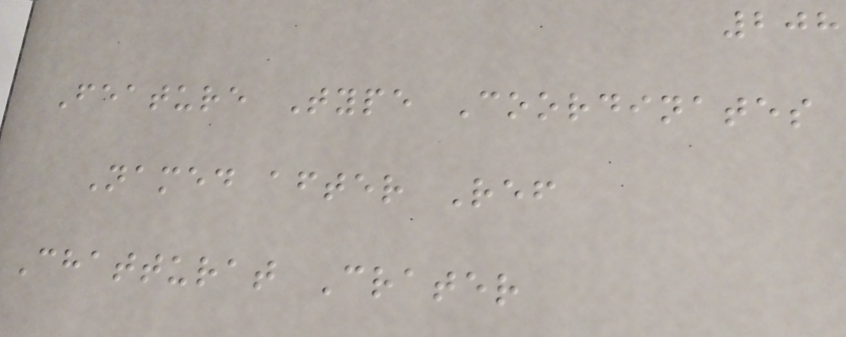208
Feature Type Coordinates
Named after Ref
Chatturat Crater
